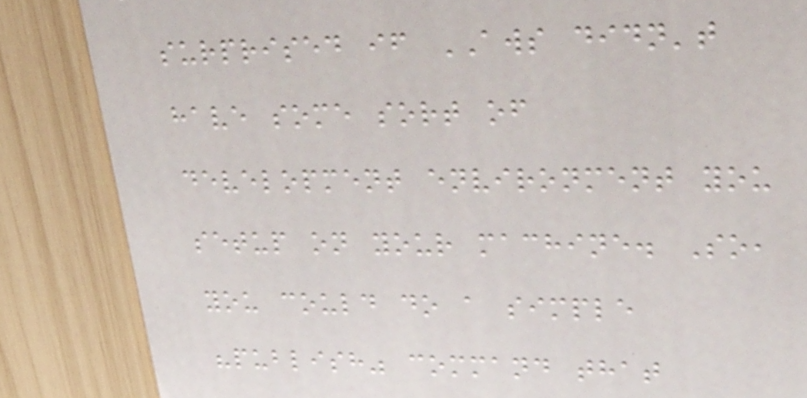surprised if AWS didn't
have some sort of
development environment you
setup on your machine. So,
you could do a simple
"publish" command that
